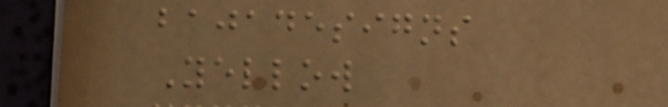bajadesigns
Yellow
